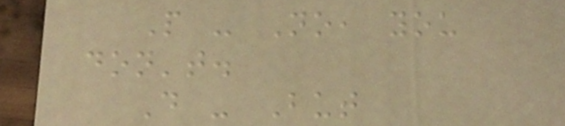P - No, you
don't.
D - But
